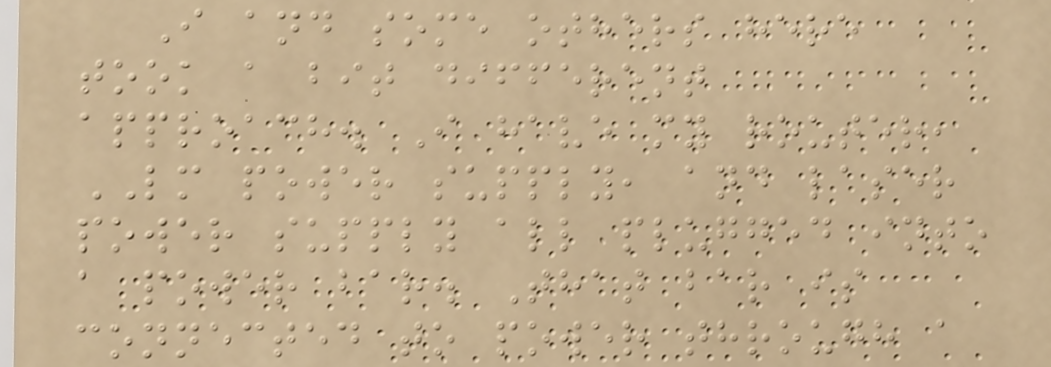I and some others here
took a bit different
approach. I have my router,
LM power supply, and laser
power supply all plugged into
a power bar. That bar is
connected to power through a
